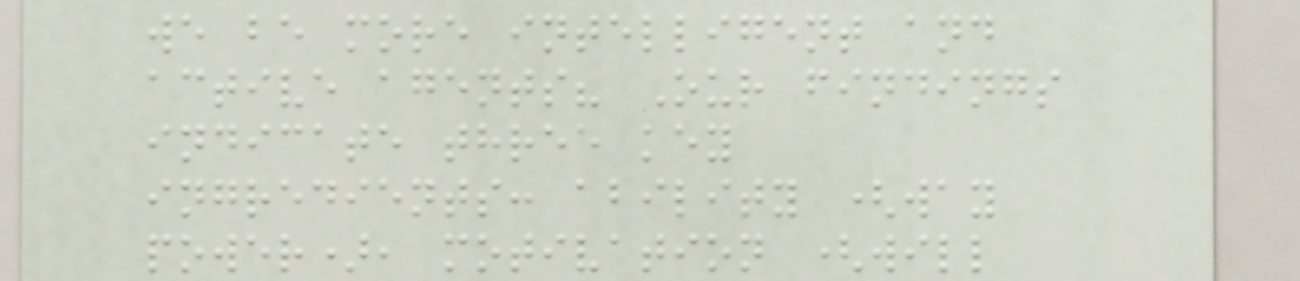we be more intelligent and
active agents? Our findings
indicate three key
ingredients: ability (way
power), motivation (will
